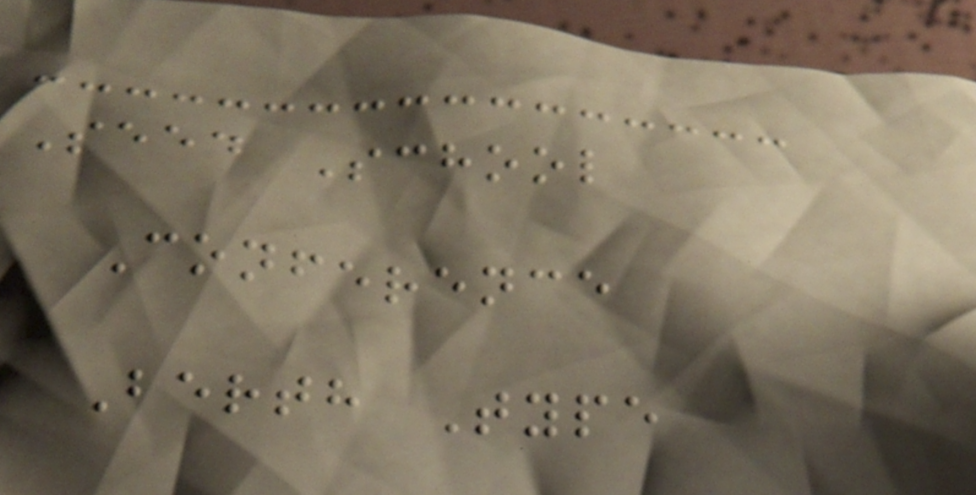Seed School
Conference
Berth Type
